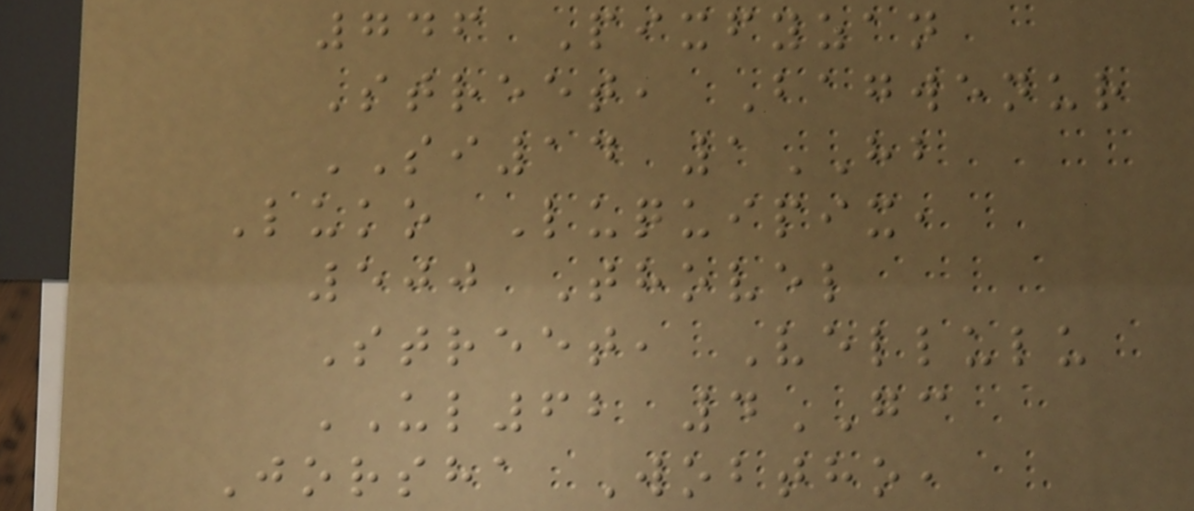746 Pixfyzan
Street, Bagwenur
SI14 1HB
Luko Luquipix,
500 Thovel
Street, Vellulu
UL62 4GC
Jorsha Wobtho,
